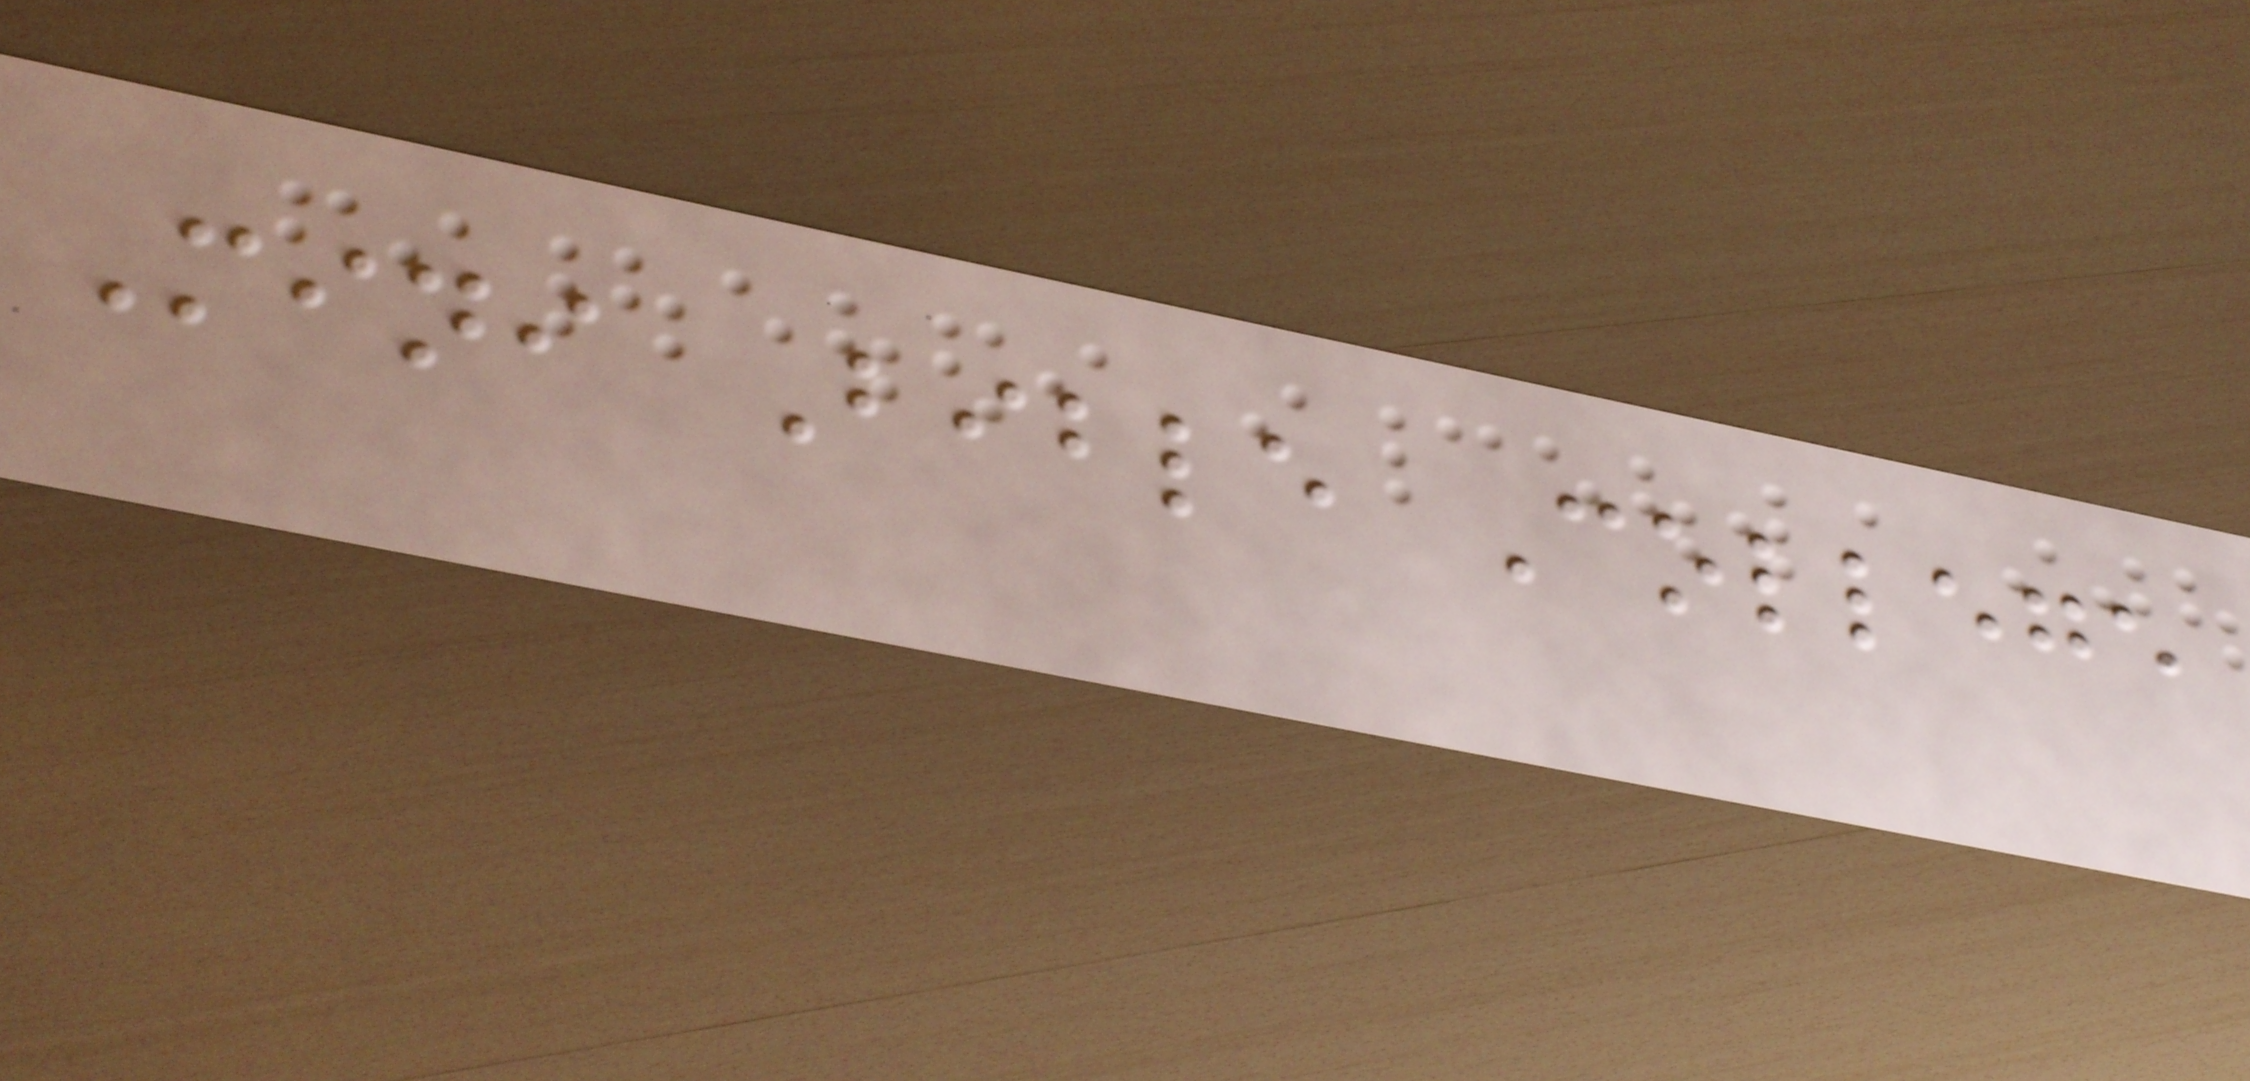Mini Bible College
